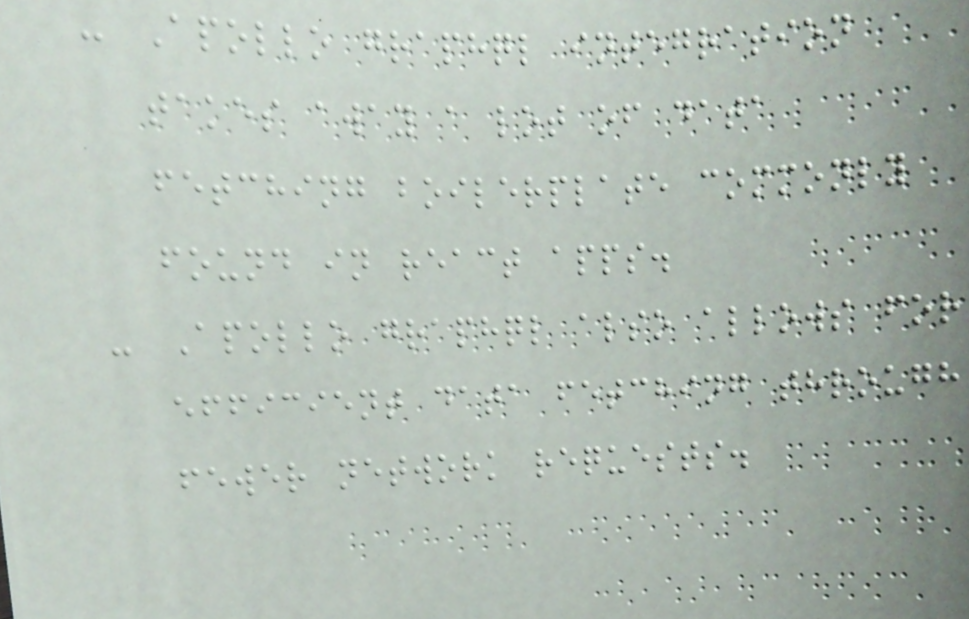- Apollo graphql integration
takes away a lot of data
fetching boilerplate commonly
found in react apps.
- Apollo graphql also allows for
efficient data fetching through
fewer network requests.
